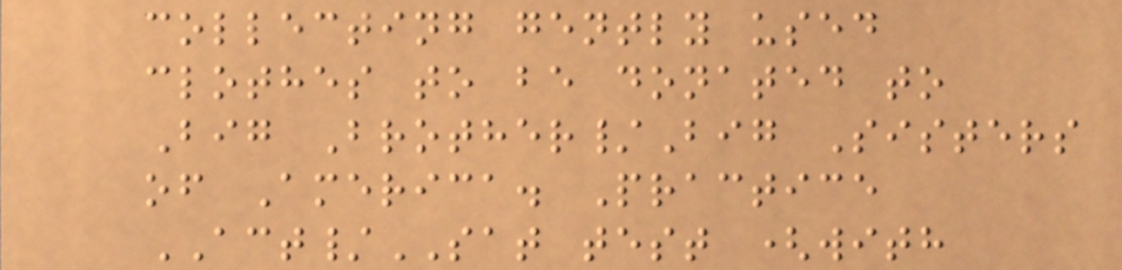collecting gently used
clothes to be donated to
Big Brother/Big Sisters
of America. Practice
ACT/SAT test (with
